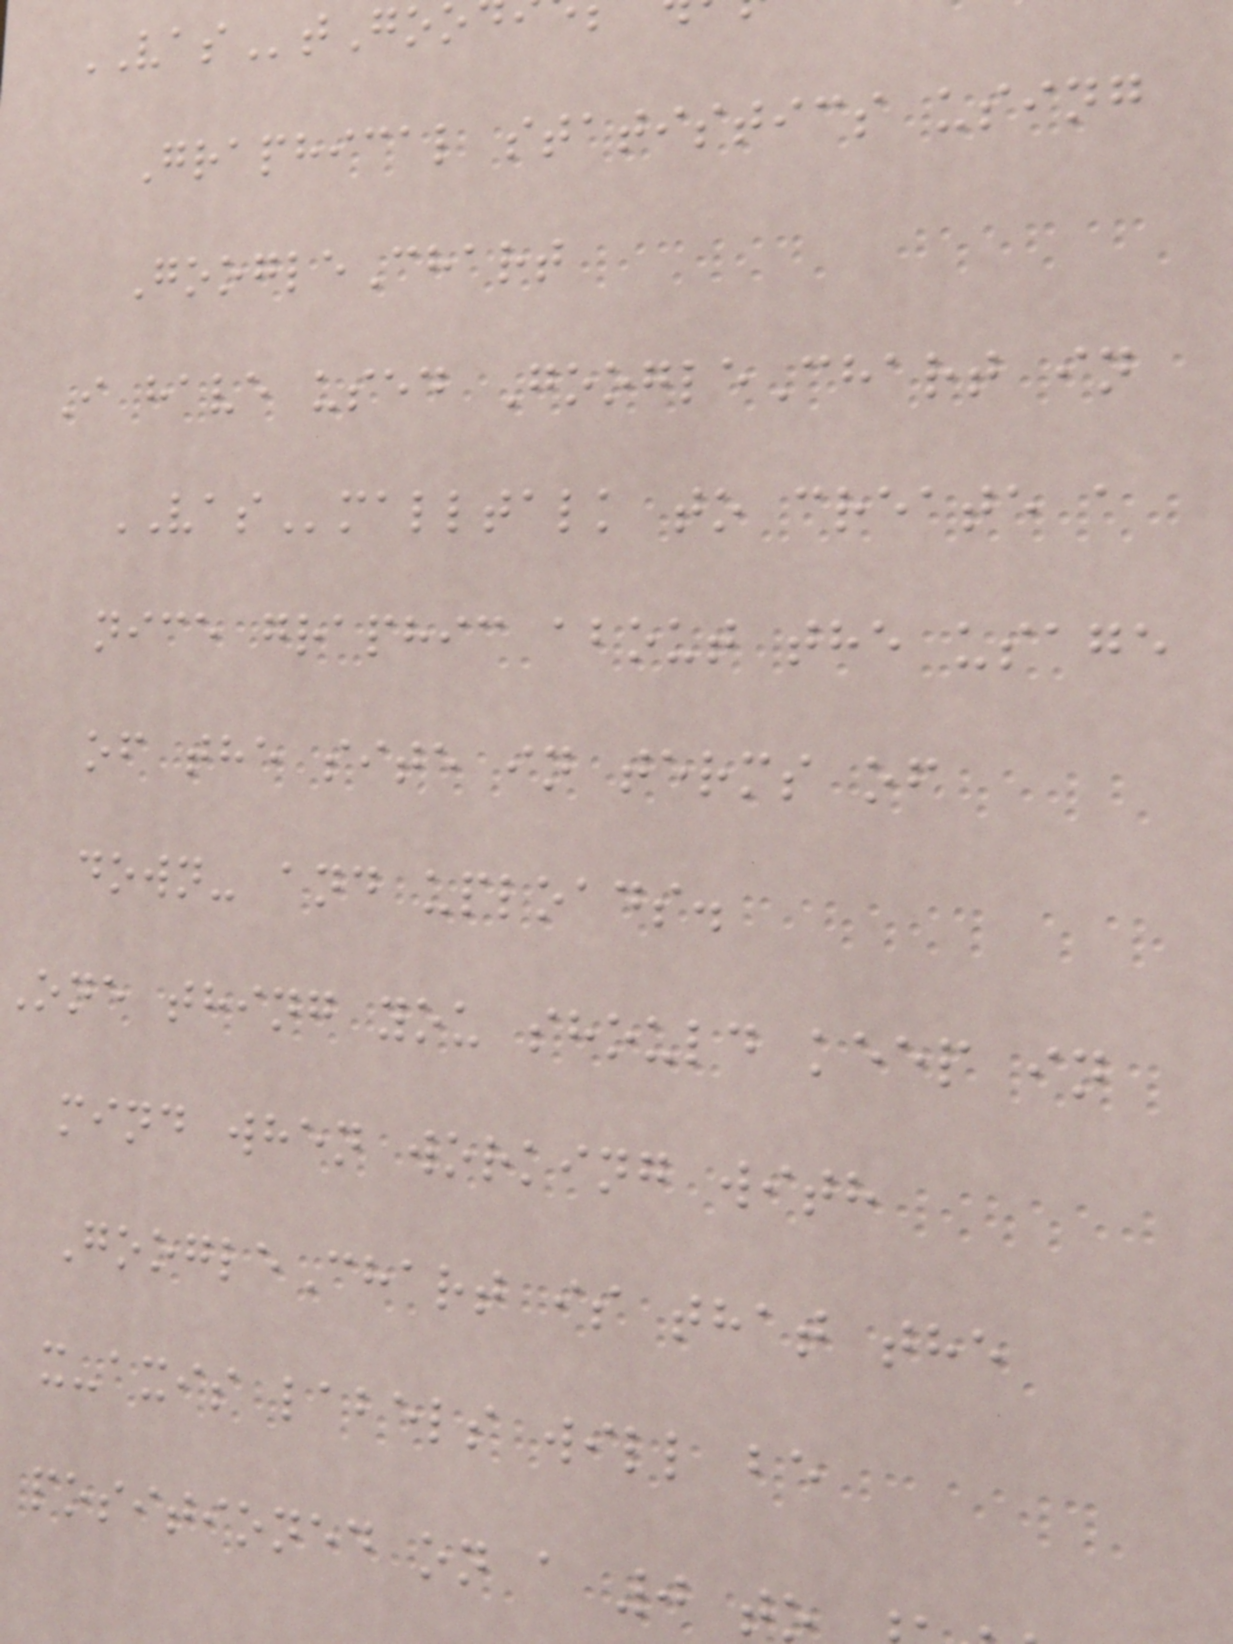VAStGoo
Graphical statistics using
GoogleChart
I have used GoogleChart in
VASmalltalk to create a
nice graphic about the usage
of the site in terms of
down- and uploads.
One thing you should keep in
mind when working with
GoogleChart is that the
x-axis labels will be
positioned on a 0 t
